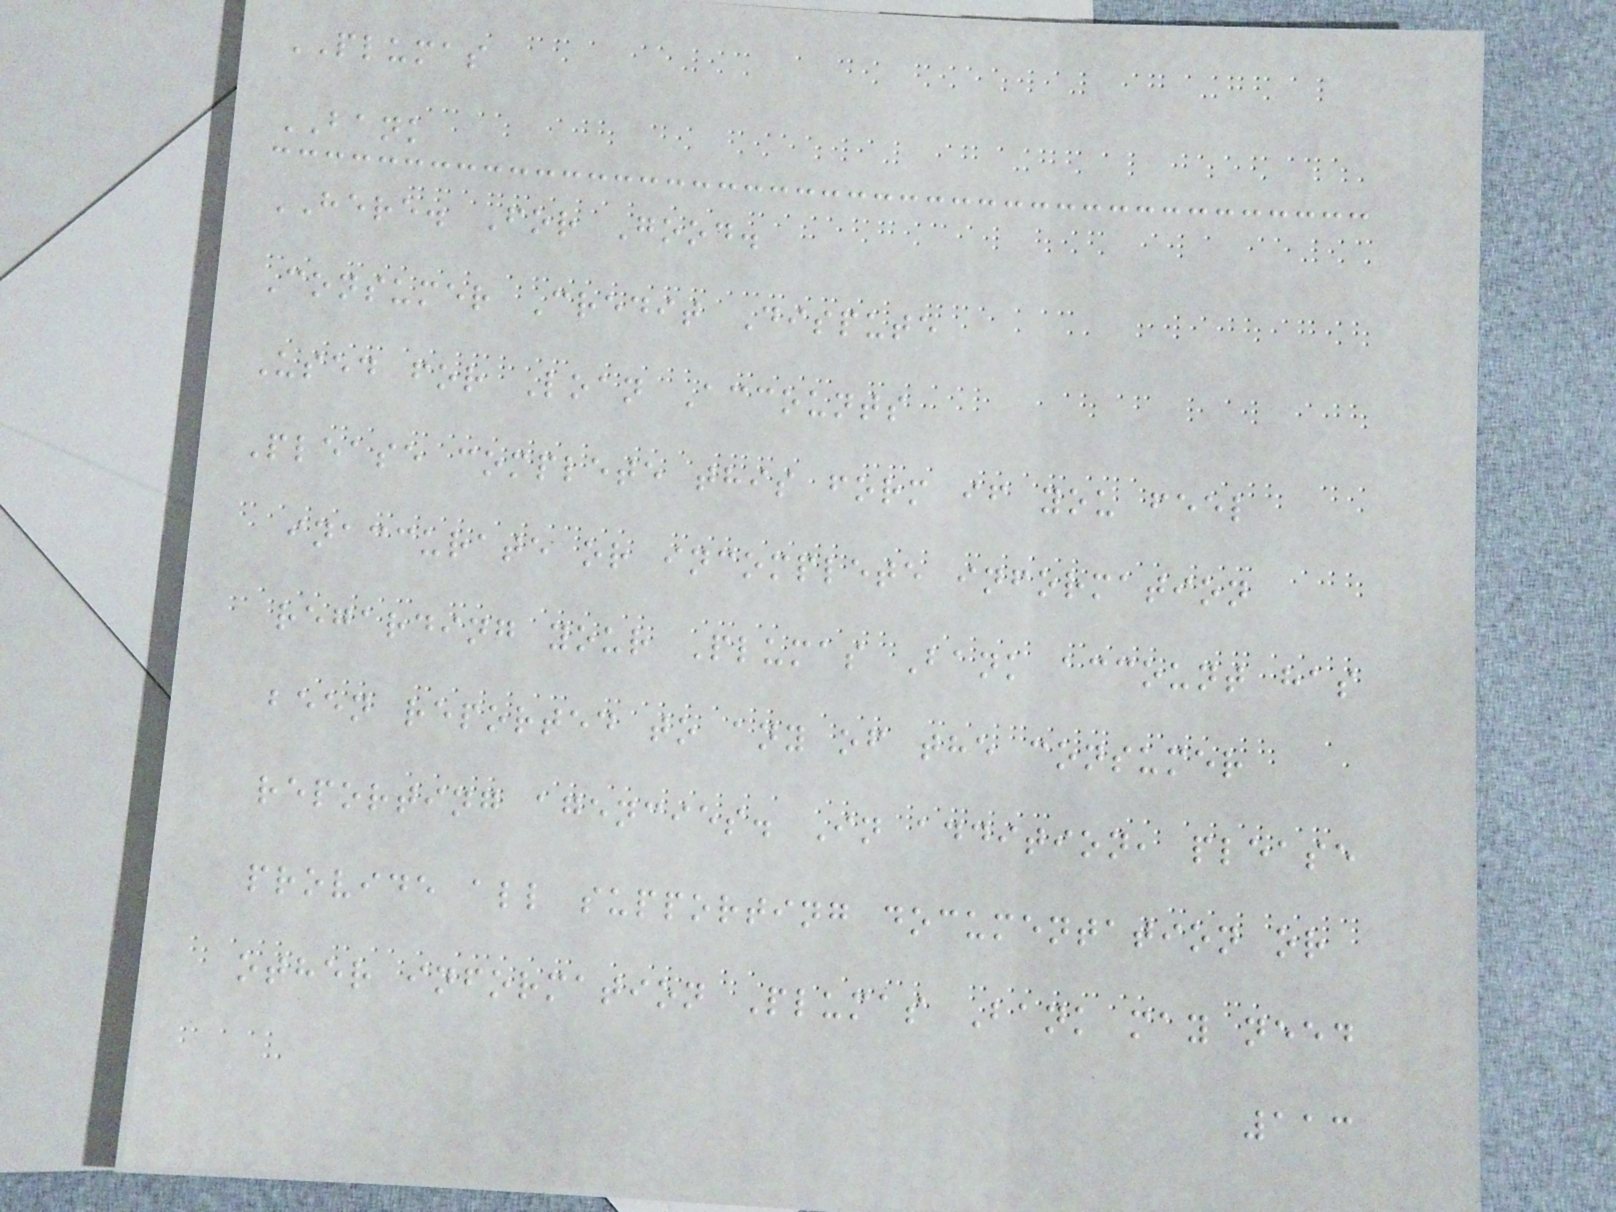PLUMAS
BANK
HERE. For Good.
Consumer Credit Dispute
Used for Loan Accounts
Please complete this form if you feel
inaccurate or incomplete information
regarding your Plumas Bank account has
been reported to any of the consumer
reporting agencies. In addition, please
provide all supporting documentation or
other information Plumas Bank may need
113
